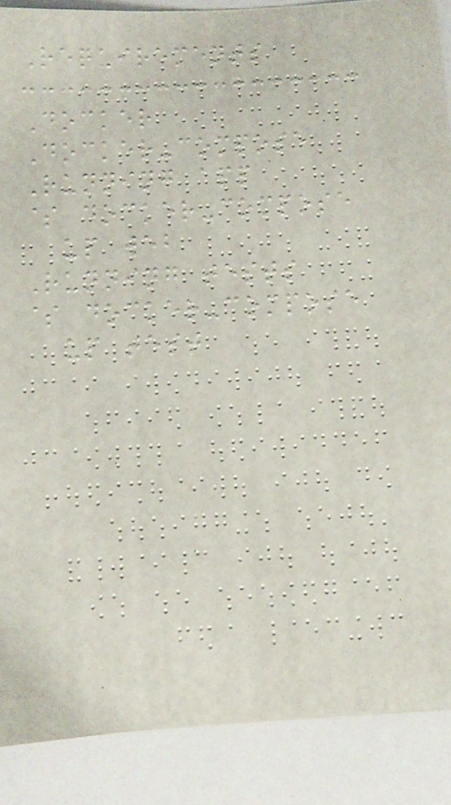Requirements
Docker
Docker-compose
Running app
$ docker-compose
up web
Running tests
$ docker-compose
up test
